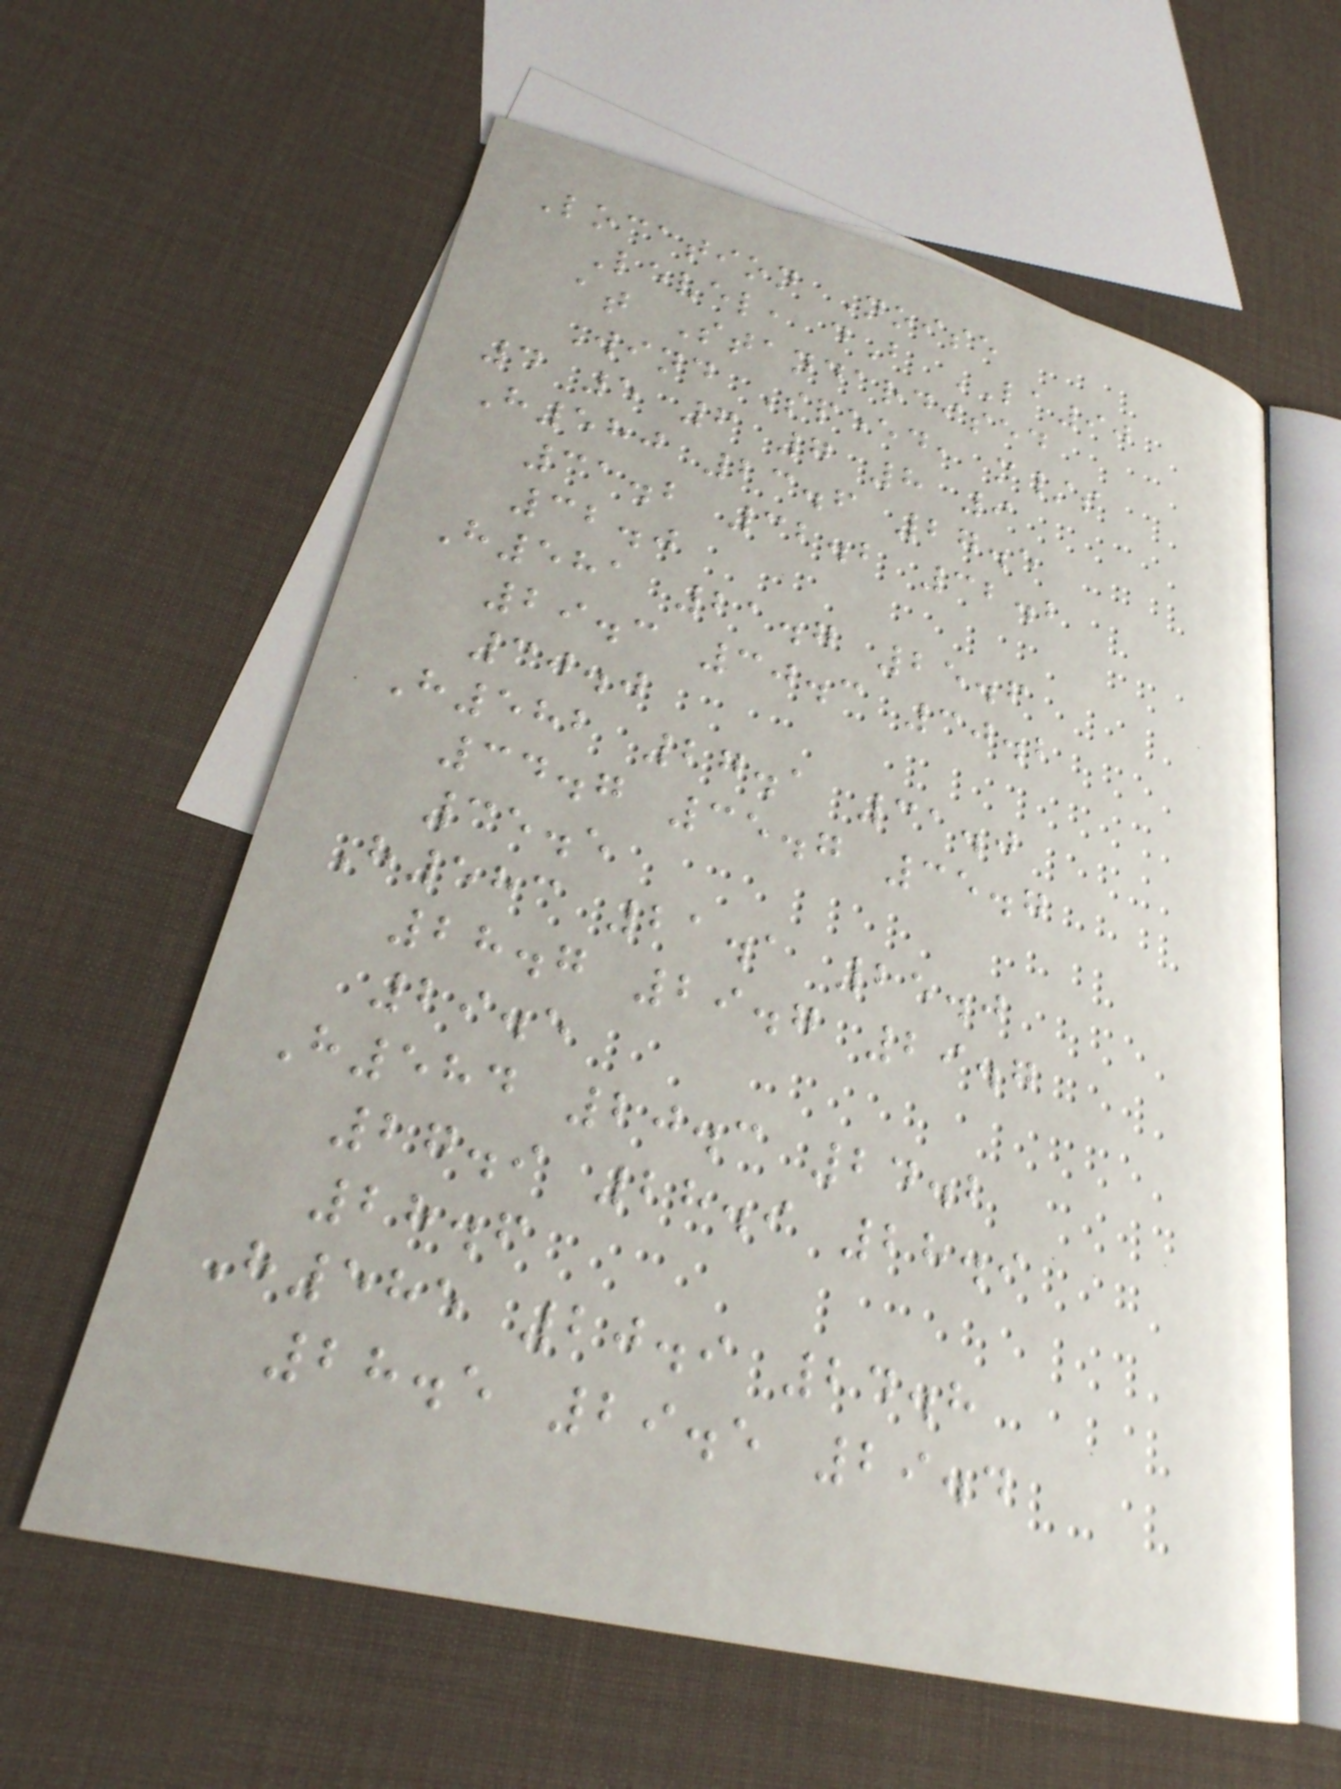Location Noise
Level, dB LA90
at Standardised
Wind Speed, m/s
4 5 6 7 8 9
H580 23.6 27.5
31.2 32.2 32.2
32.0
H581 21.7 25.6
29.3 30.3 30.2
30.0
H582 27.1 31.0
34.7 35.7 35.7
35.5
H583 21.1 25.0
28.7 29.7 29.7
29.5
H584 20.3 24.2
27.9 28.9 28.9
28.6
H585 20.9 24.8
28.5 29.5 29.4
